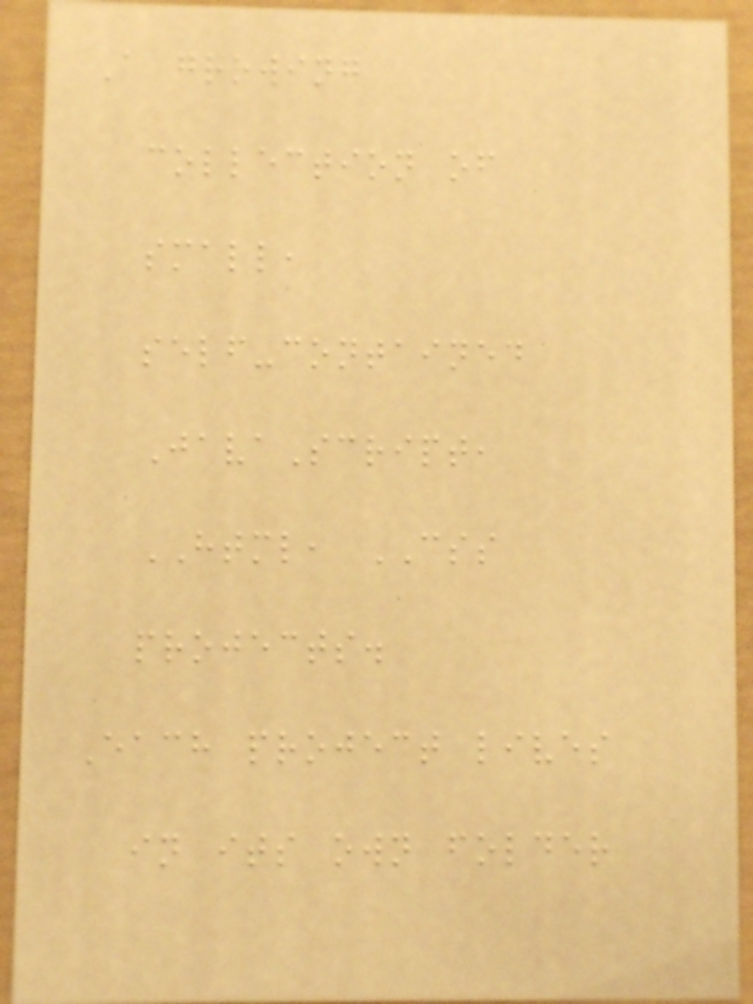A growing
collection of
small,
self-contained
JavaScript,
HTML, CSS
projects.
Each project lives
in its own folder
